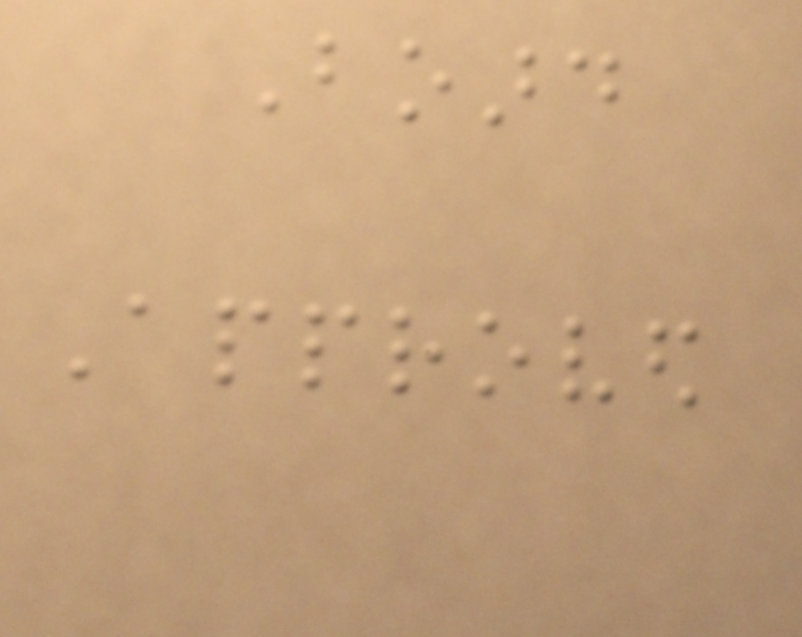Board
Approved
